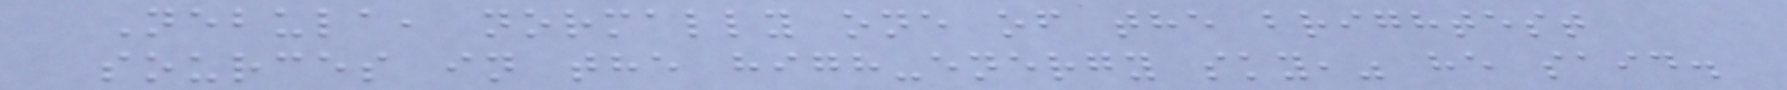Nebula, normally one of the brightest
sources in the high-energy sky," he said.
